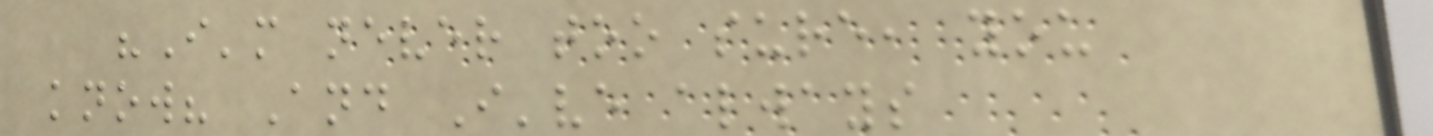"I'm never too sure, you
know? And I've always
